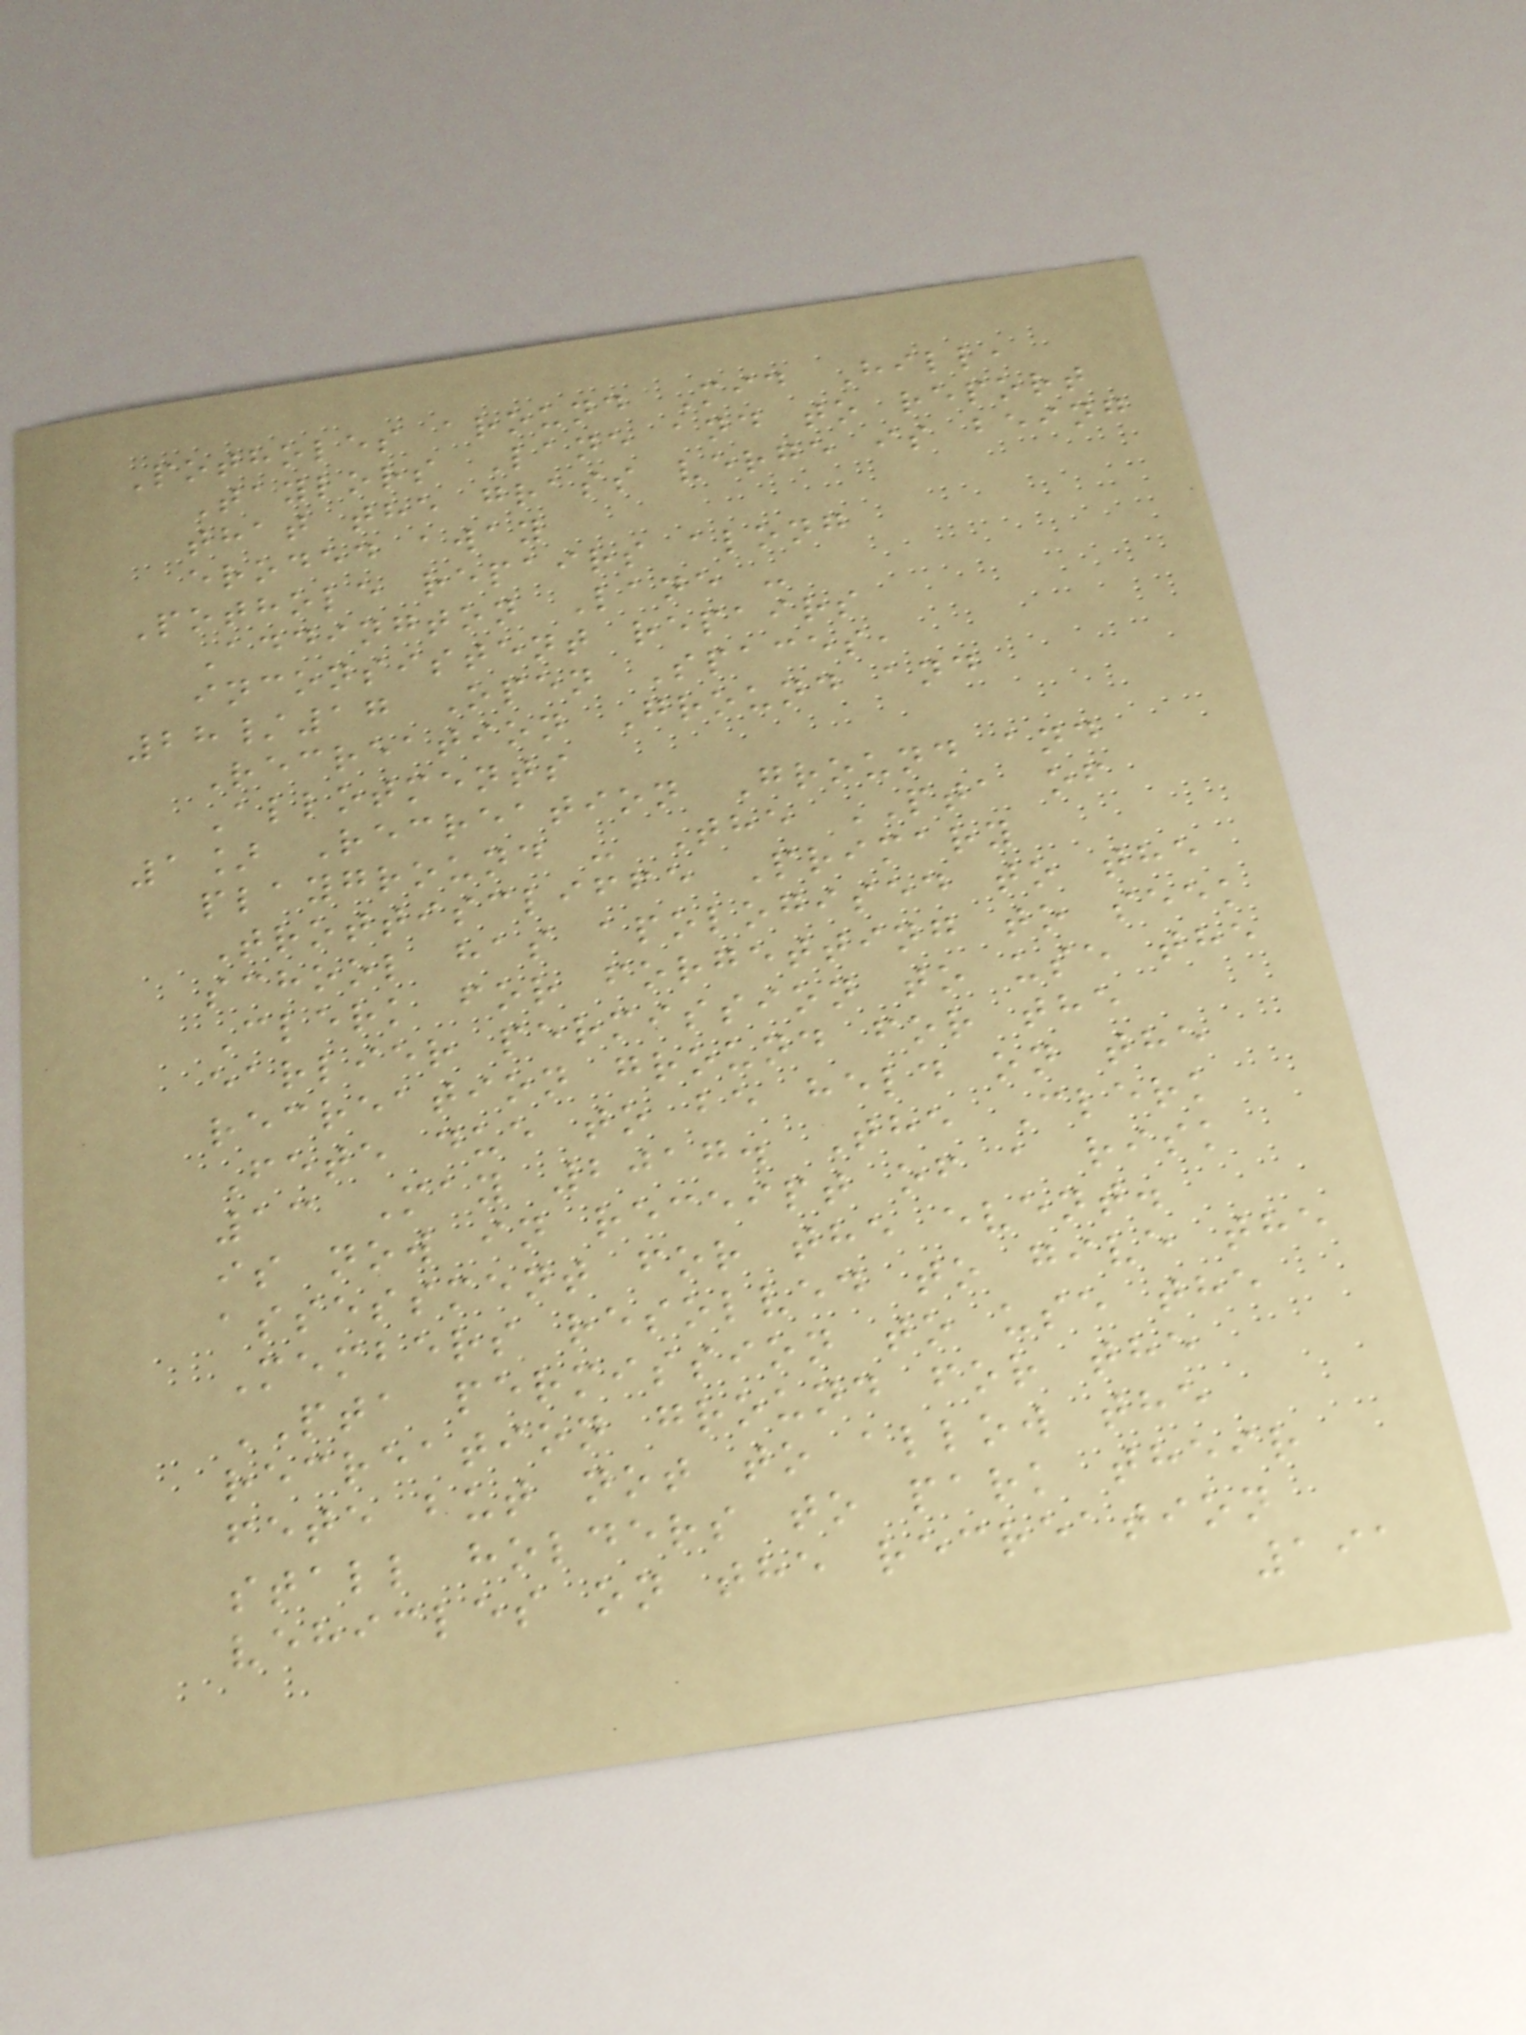Potholes around Mid Hill,
Taylors Lane and to report
that the grass verge is being
eroded away
Pothole repairs along
Addington Lane -
inconsistent repairs
28/17 Open Spaces,
Recreation Ground and
Allotments
1] Recreation Ground and
playground - The PTA of
Trottiscliffe Primary
school has apologised to the
Clerk for forgetting to seek
earlier permission to use the
recreation ground for the
Fete due to be held on the
13 May 2017. The Clerk
is now in receipt of a risk
assessment for the event.
Members resolved to give the
PTA permission to use the
recreation ground for the
fete but not to allow the
stall holders to park their
vehicles on the recreation
191
